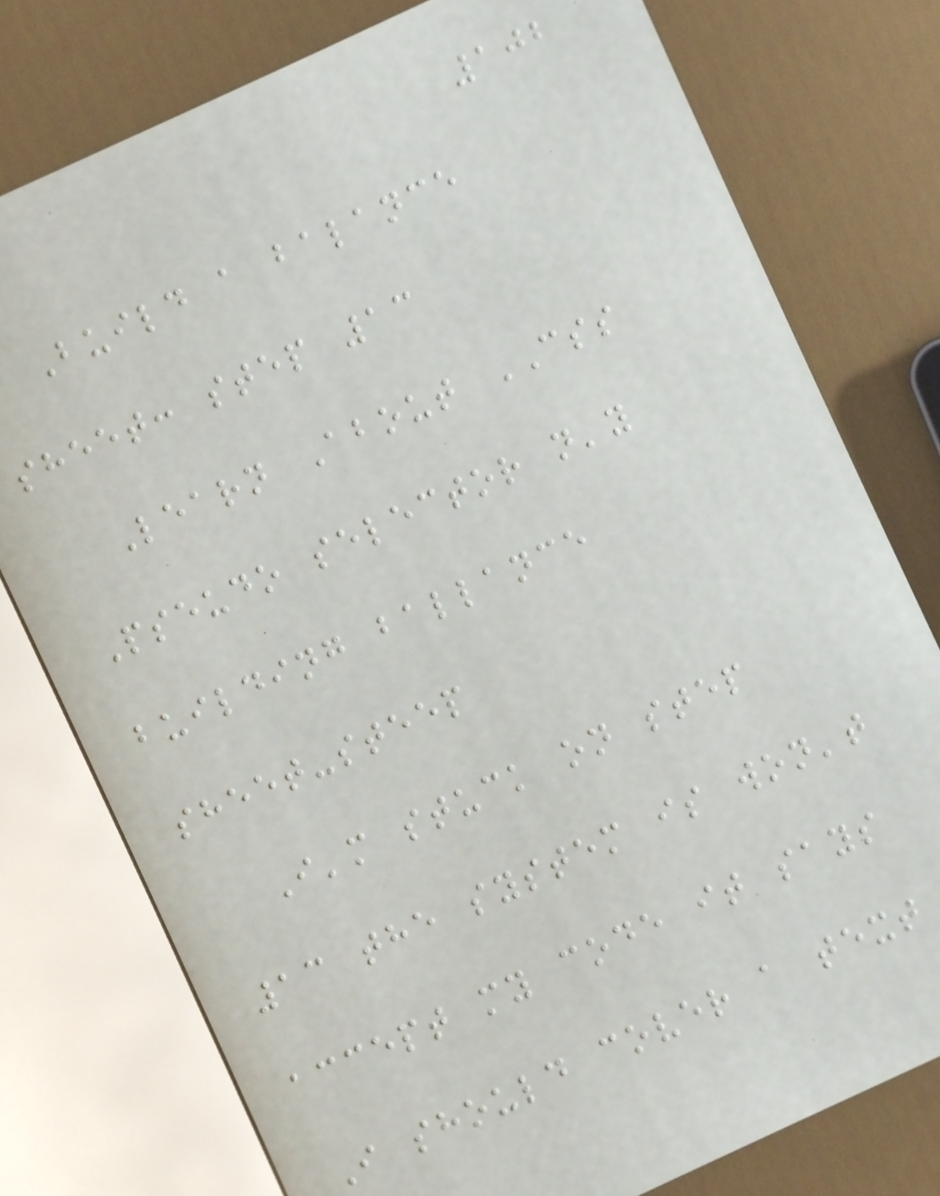102
Build a balance
sheet: step 13
Learn About CSS
Pseudo selector n'y
building ballance
sheet-steep
I'm stuck on step
13 the system is won't
accept my code it says
I should cover a text
